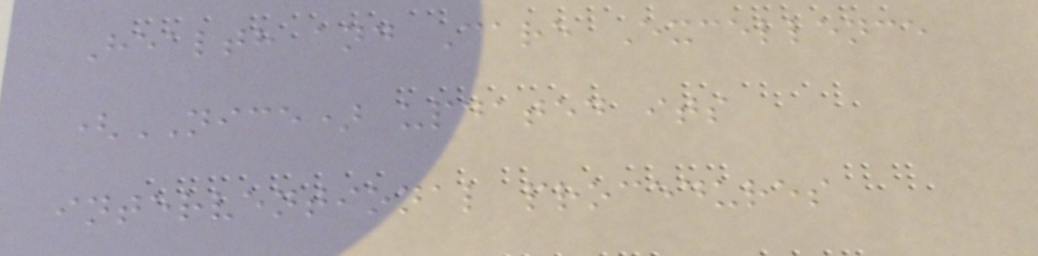Health and Care Excellence
(NICE) updated its
interventional procedures
